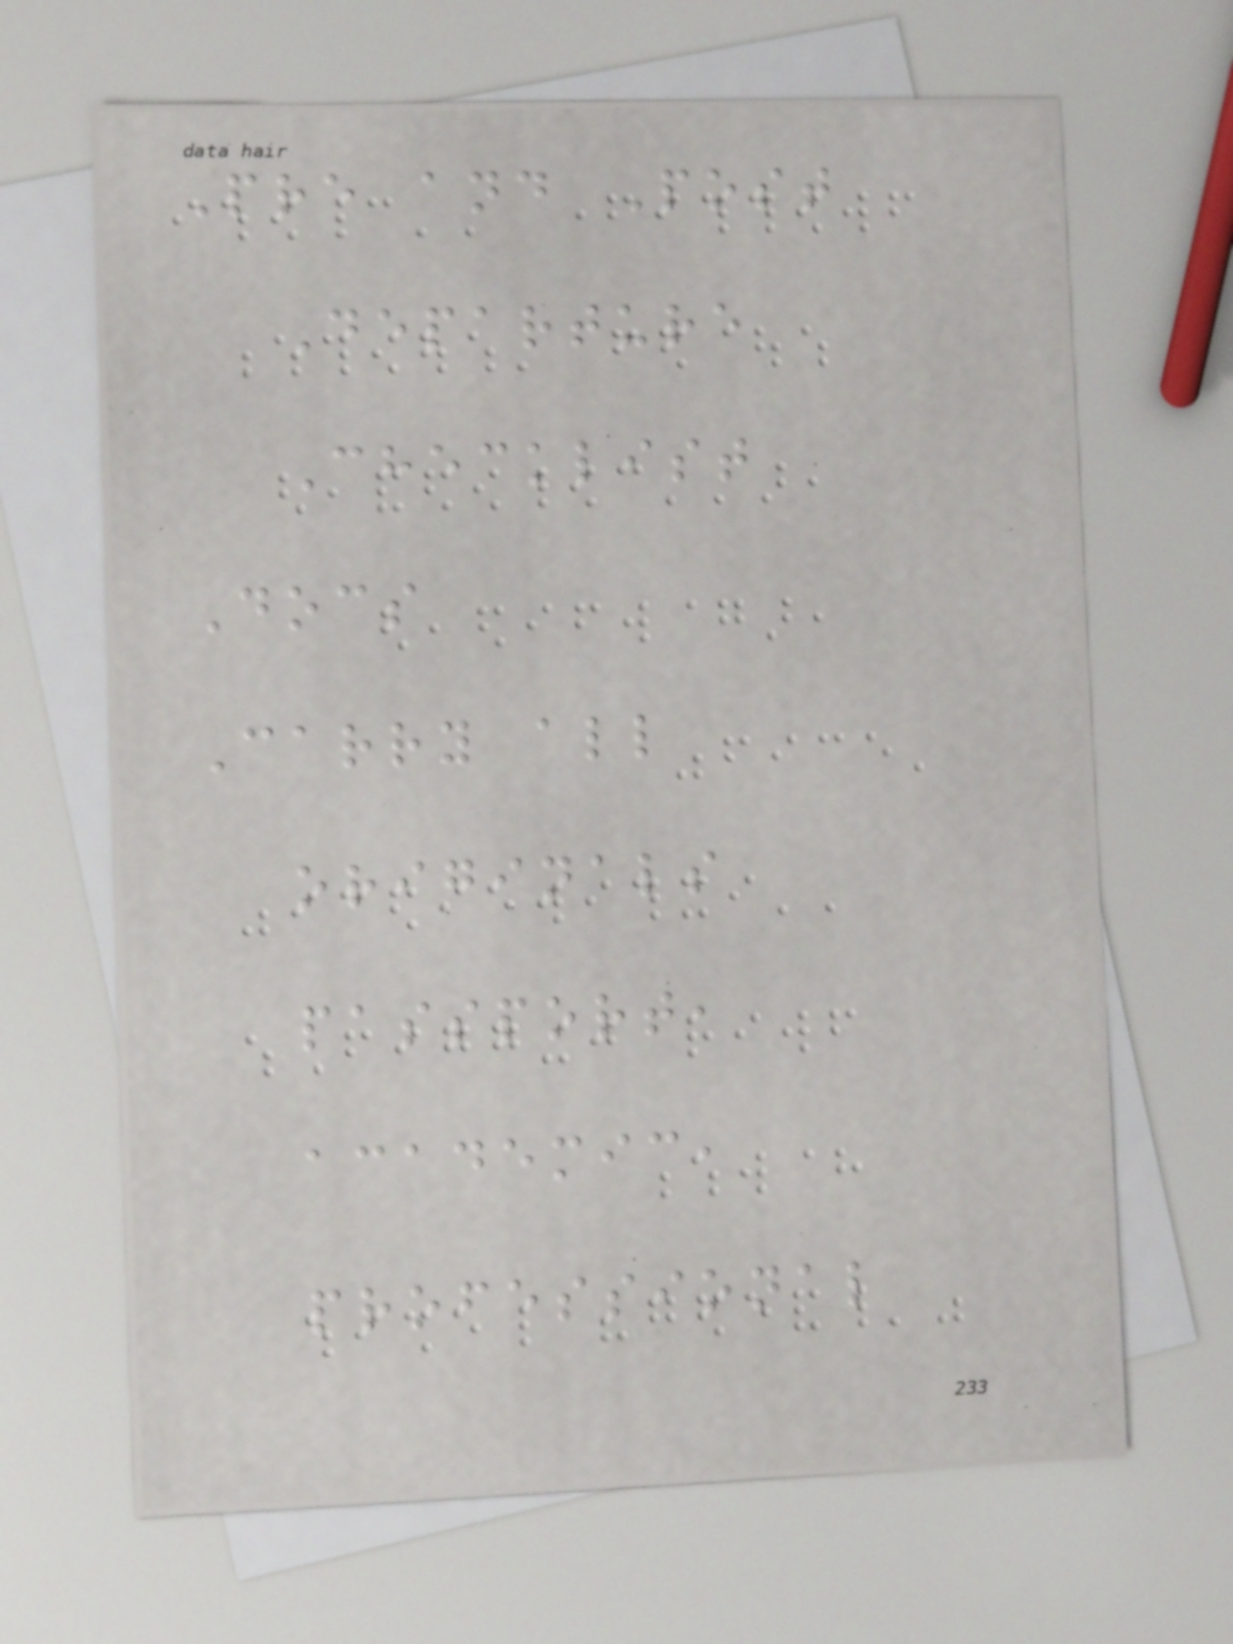Pre and Post
Departure
Checklist
Docs
Carry all
originals
passport,
academic,
professional
